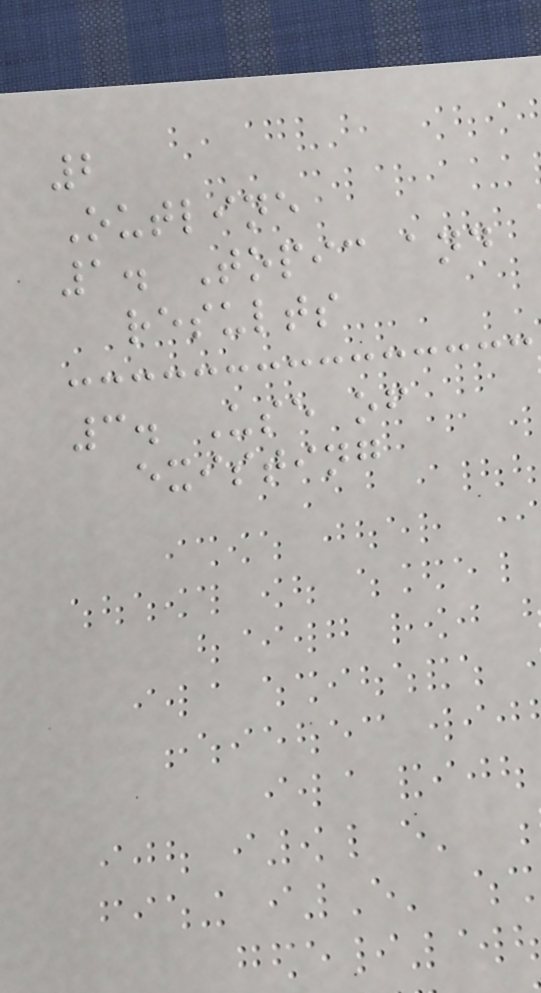2
Outline
1. Topic and
results
3. Use of
existing
